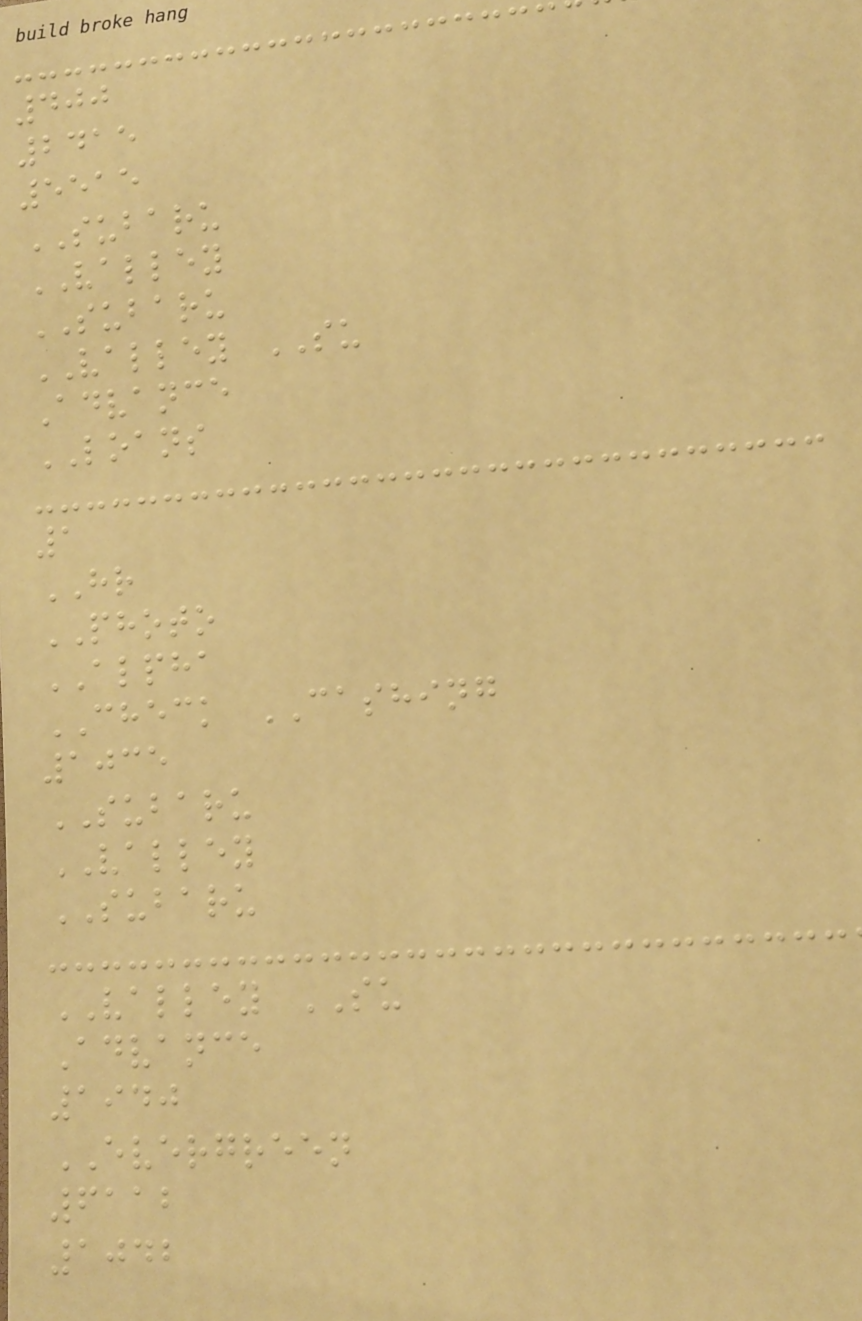400
2415
5515
SUBARU
VALLEY
SUBARU
VALLEY SU
Advance
LOANS
1
HR
PHOTO
ALPHA
CHECK CASHING
1035
SUBARU
VALLEY
SUBARU
VALLEY SU
Advance
1940
EVERGREEN
6112
1042
